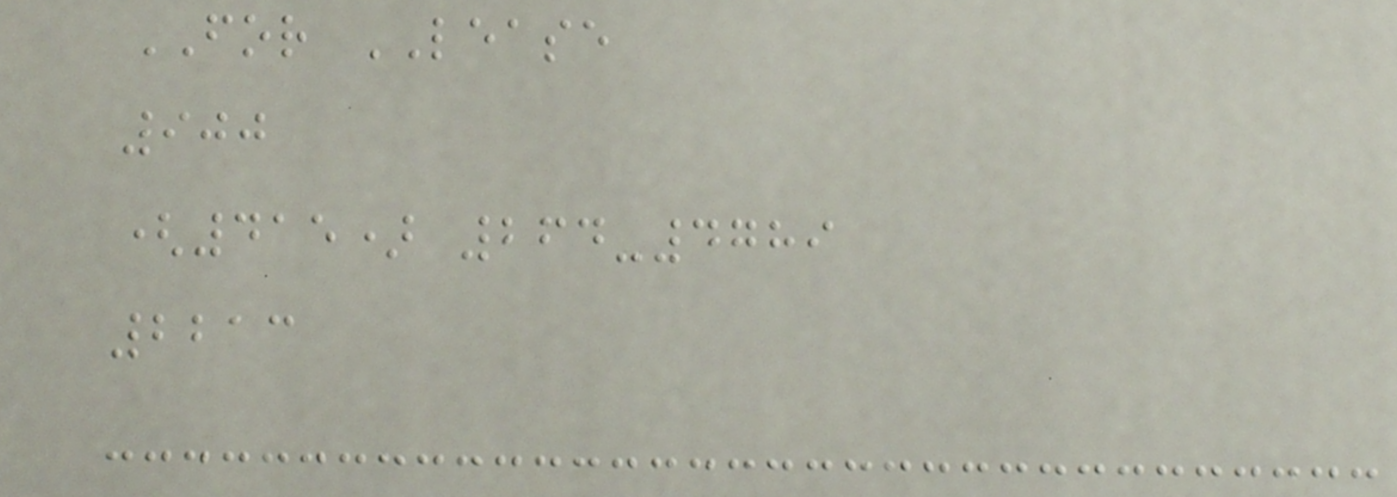FOR LEASE
900
(415) 264-4789
2213
